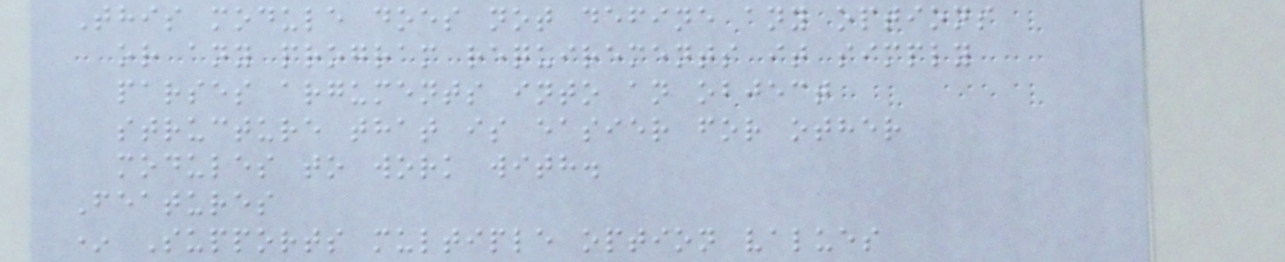This module does not define any options
or any program requirements it simply
parses arguments into an object
structure that is easier for other
modules to work with.
Features
* Supports multiple option values
